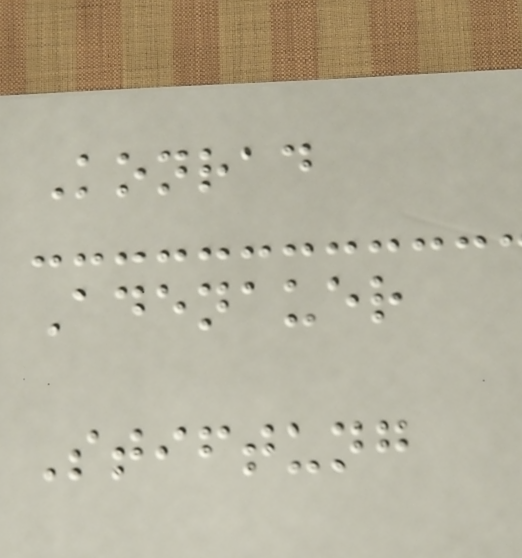Konrad
Adenauer
Stiftung
